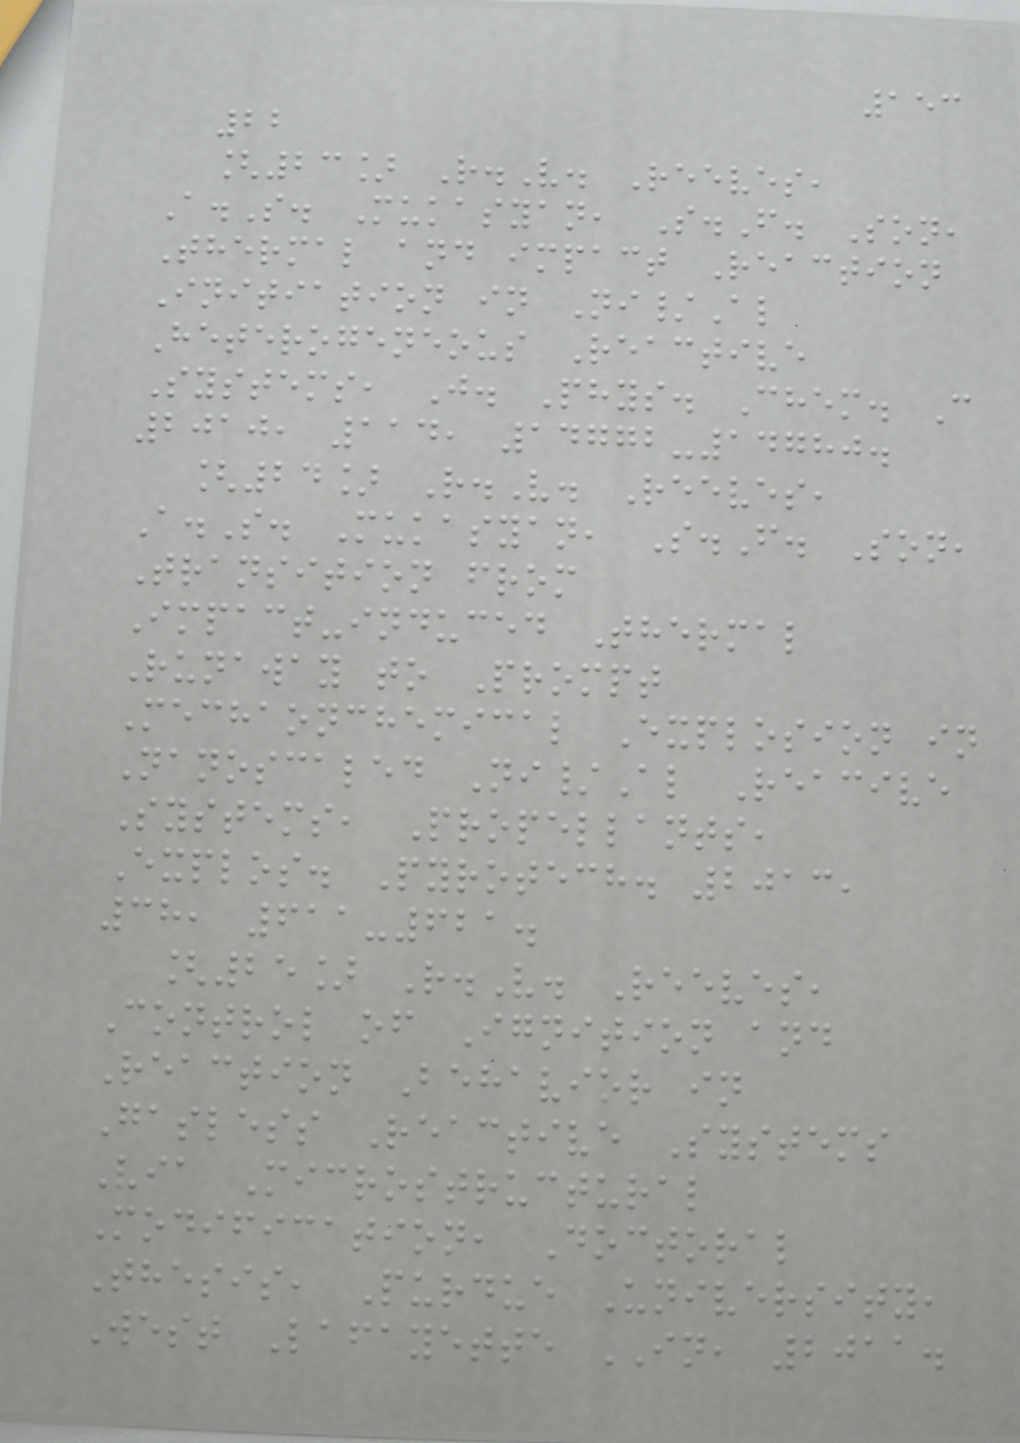153
22
[23] R.V. Reeves,
A.S. Mukasyan, S.F. Son,
Thermal and impact Reaction
Initiation in Ni/Al
Heterogeneous Reactive
Systems, J. Phys. Chem. C
2010, 114, 14772-14780.
[24] R.V. Reeves,
A.S. Mukasyan, S.F. Son,
Transition from
Impact-induced Thermal
Runaway to Prompt
Mechaonchemical Explosion in
Nanoscaled Ni/Al Reacive
Systems, Propellants,
Explos. Pyrotech. 2013,
38, 611-621.
[25] R.V. Reeves,
Control of Ignition and
Reaction Behavior in
Gasless Reactive Systems
Via Microstructural
Modification, Doctoral
Thesis, Purdue University,
West Lafayette IN, 2011.
